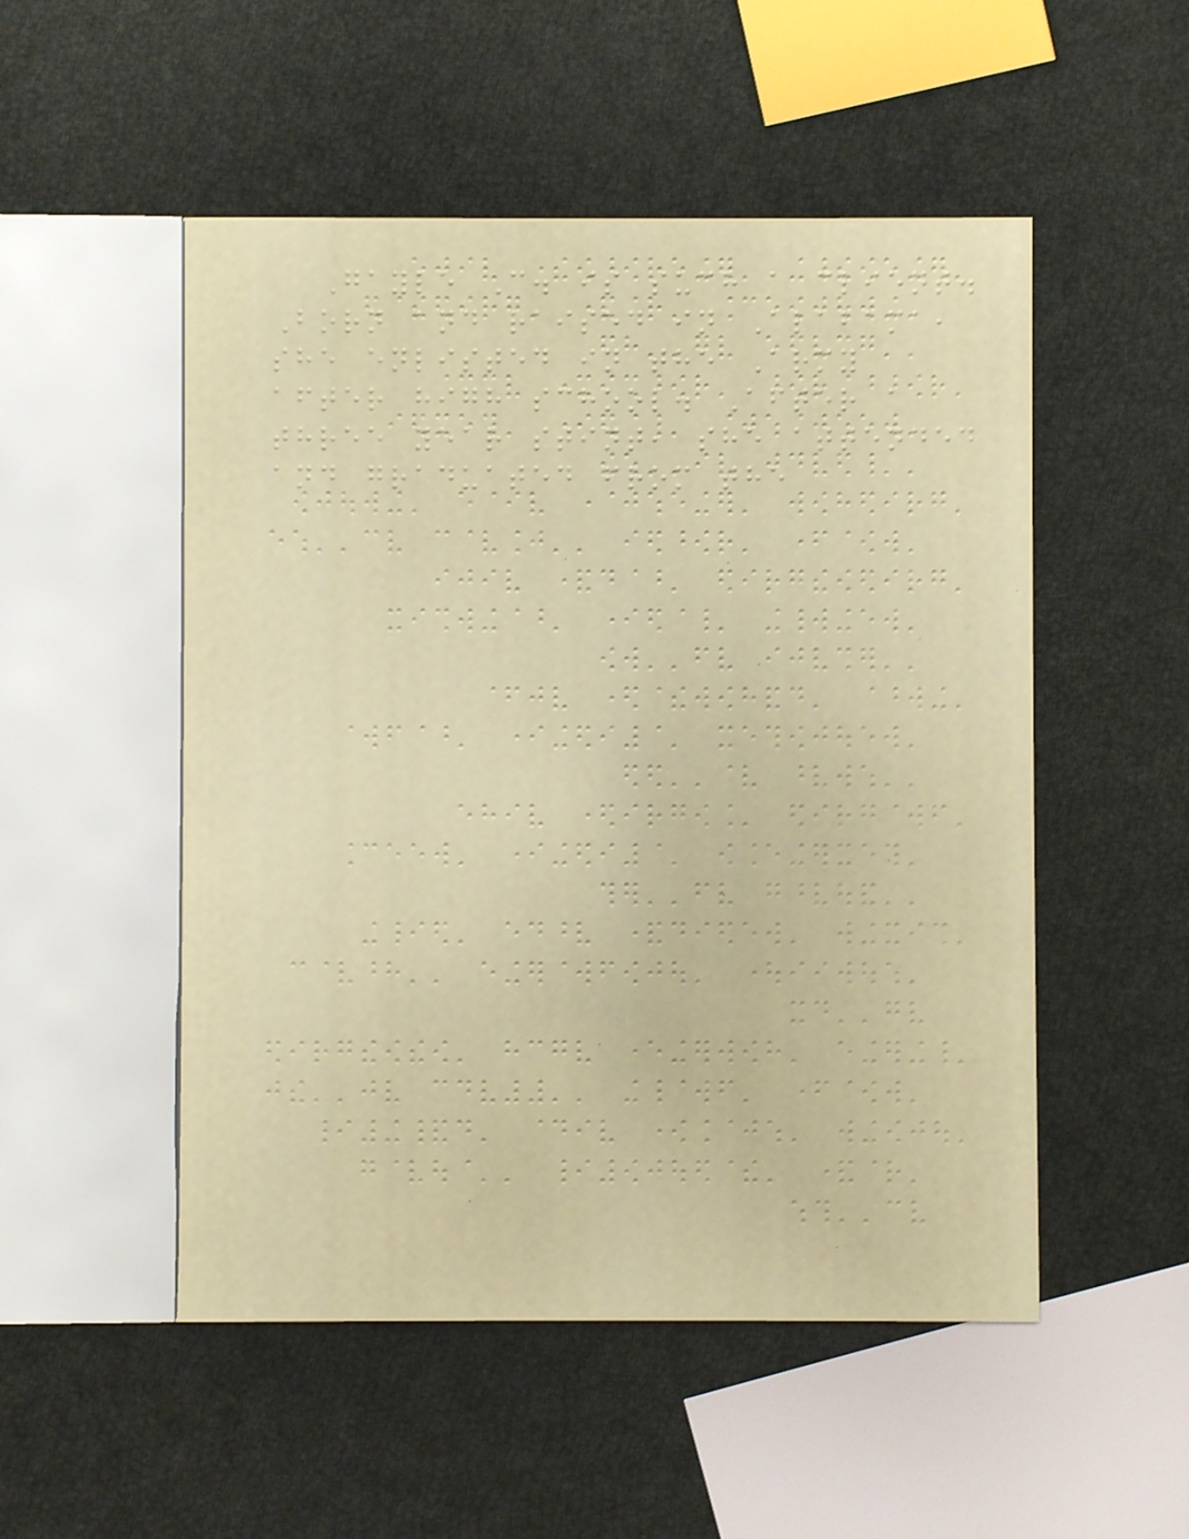Gayle C. is such a client.
Born and raised in Alabama,
she enlisted in the Army
after high school. After a
three year stint, she attended
and graduated from the
